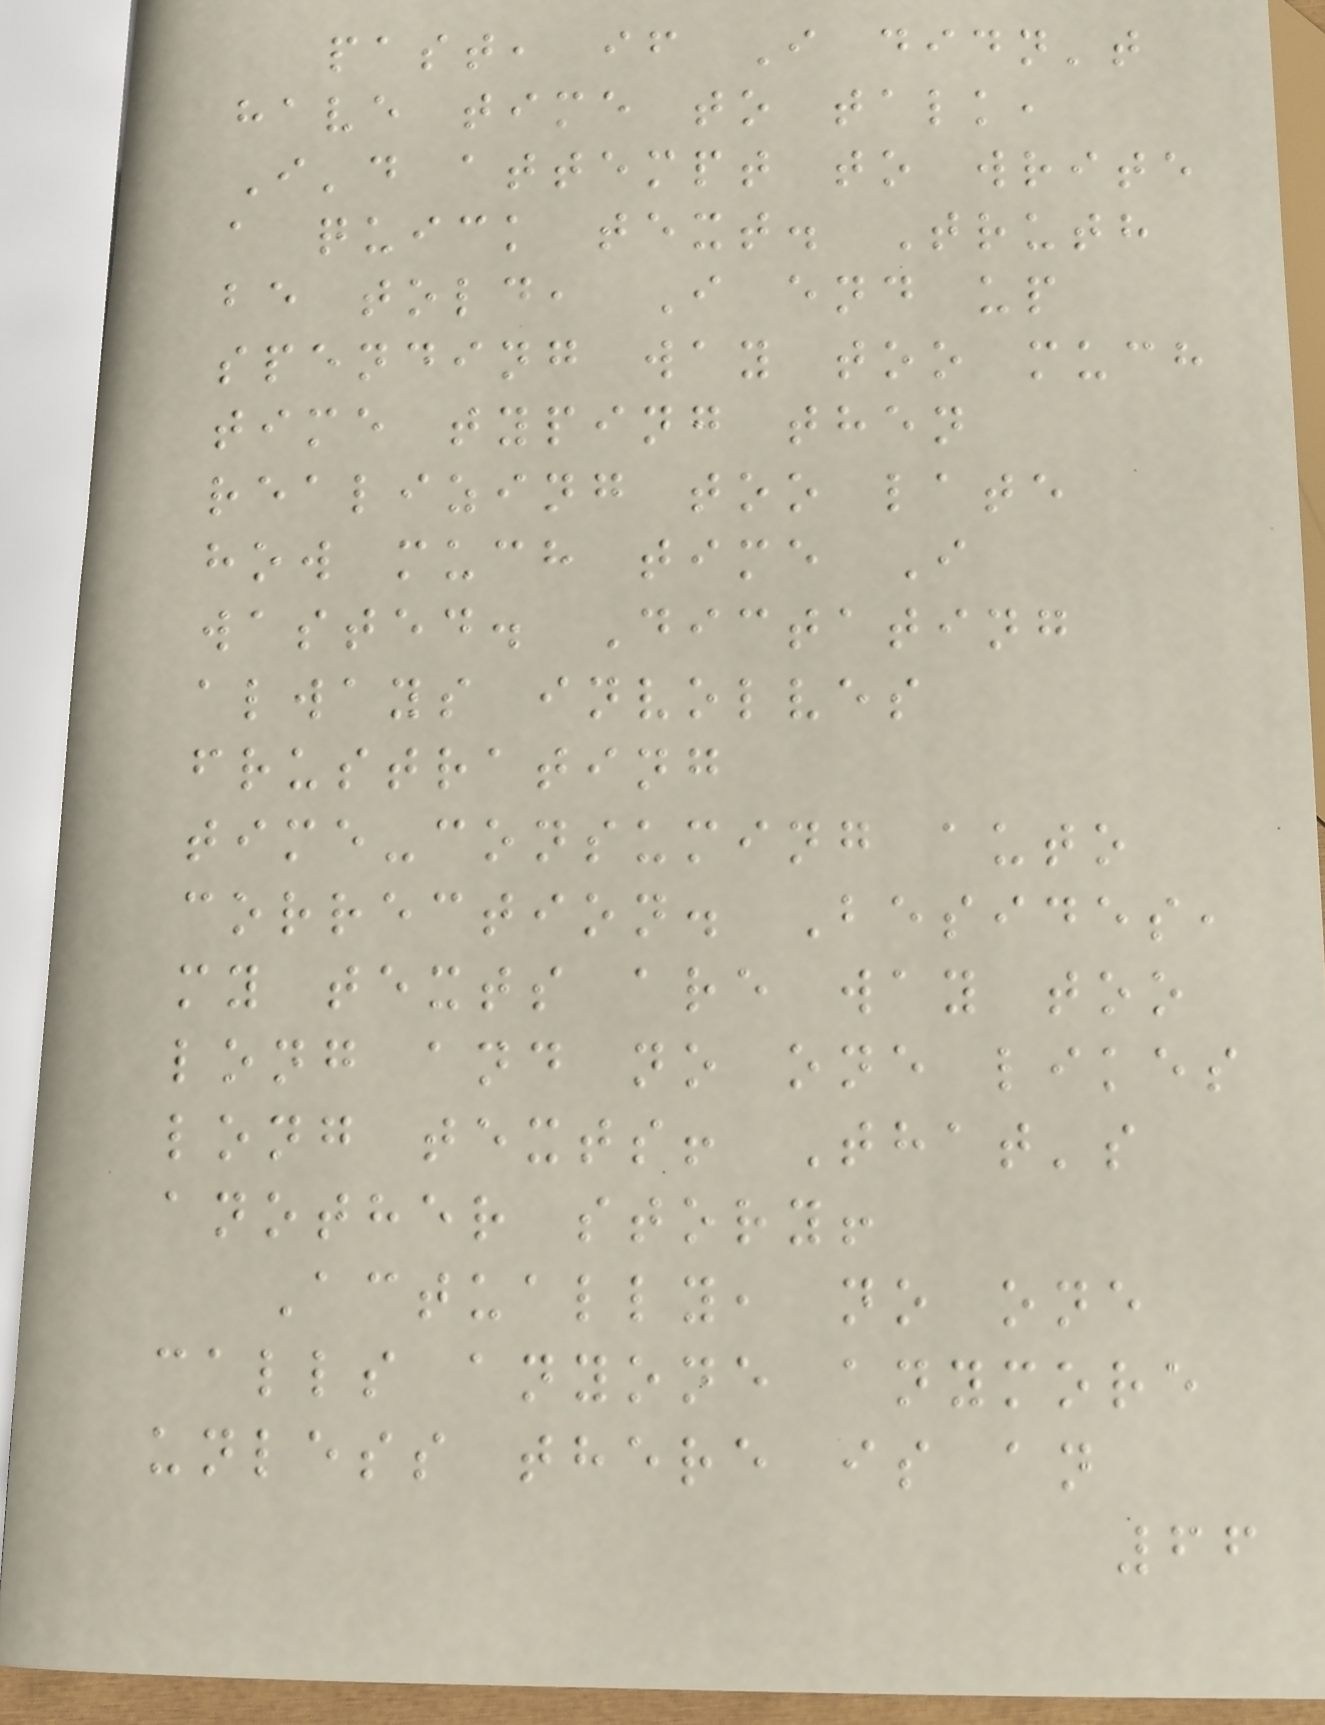past, if I didn't
have time to talk,
I'd attempt to write
a quick text. Truth
be told, I end up
spending way too much
time typing then
realizing too late
how much time I
wasted. Dictating
always involves
frustrating
time-consuming auto
correction. Besides,
my texts are way too
long and no one likes
long texts! That's
another story!
Actually, no one
calls anyone anymore
unless there is an
66
